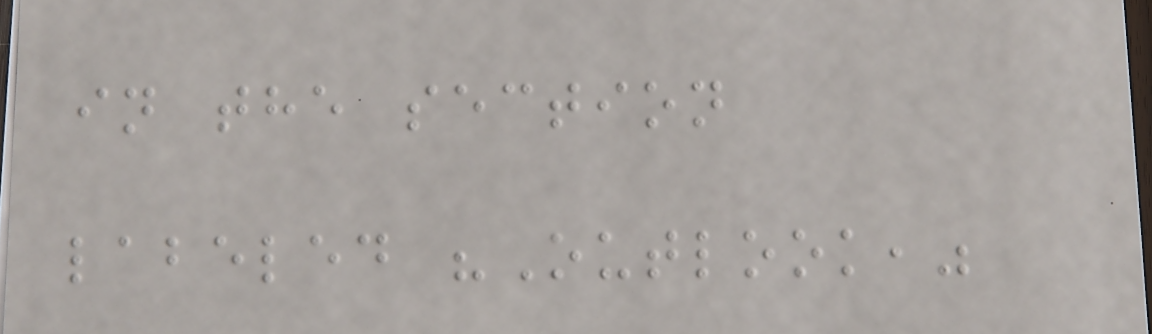in the section
labeled "Outlook,"
